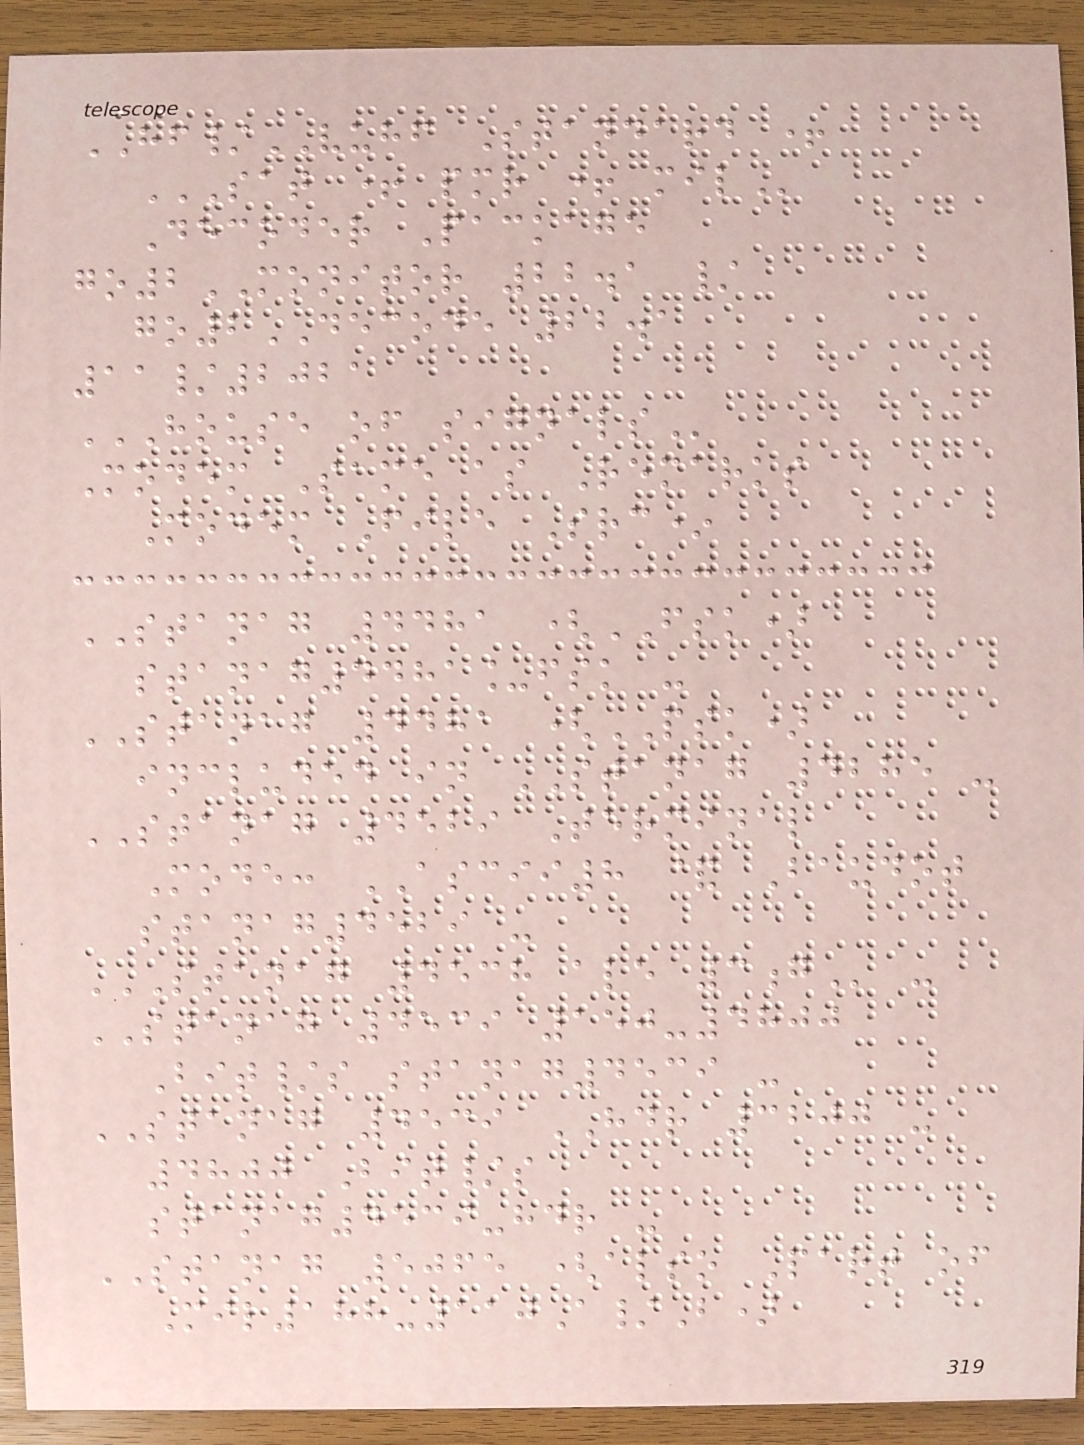HF/VUHF Standard +
SAT + PMR + MIL
Decoder Package
go2MONITOR 22.1 /
go2DECODE 22.1
11/2021
HOUSE OF SIGNALS
Modem Same as Remarks
Modem File Src*
STANAG 4481 (FSK)
stanag4481_fsk -
STANAG 4481 (PSK)
included in STANAG 4285 -
STANAG 4529 Terminal
Mode: ASCII8 & Baudot
stanag4529 -
STANAG 4538 ALE 3G -
STANAG 4539 150-4800
Bit/s stanag4539 -
STANAG 4539 HDR 3200 -
4800 Bit/s
stanag4539-hdr -
STANAG 5065 (also Part of
Mil188-110A/B)
